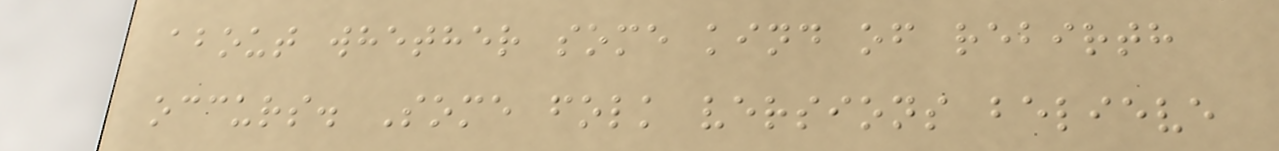about whether some kind of rebirth
occurs. Some folk versions believe
